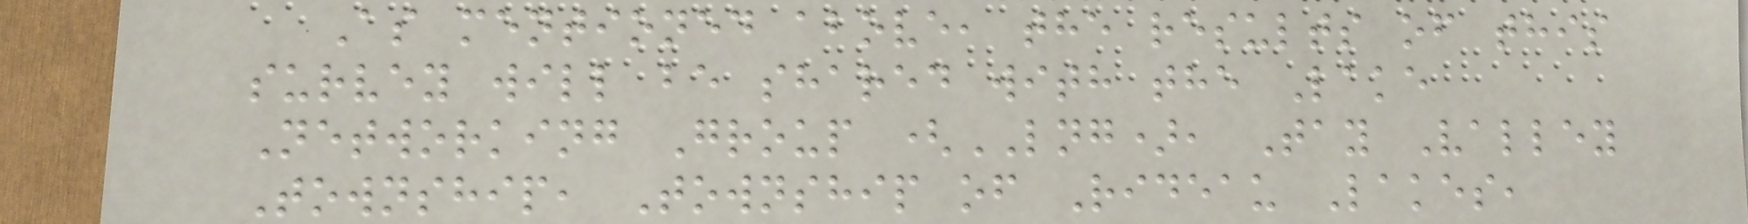As mentioned above, the results of this
survey will be shared with the Lake
Networking Group (LNG), Tay Valley
Township, Township of Rideau Lakes,
